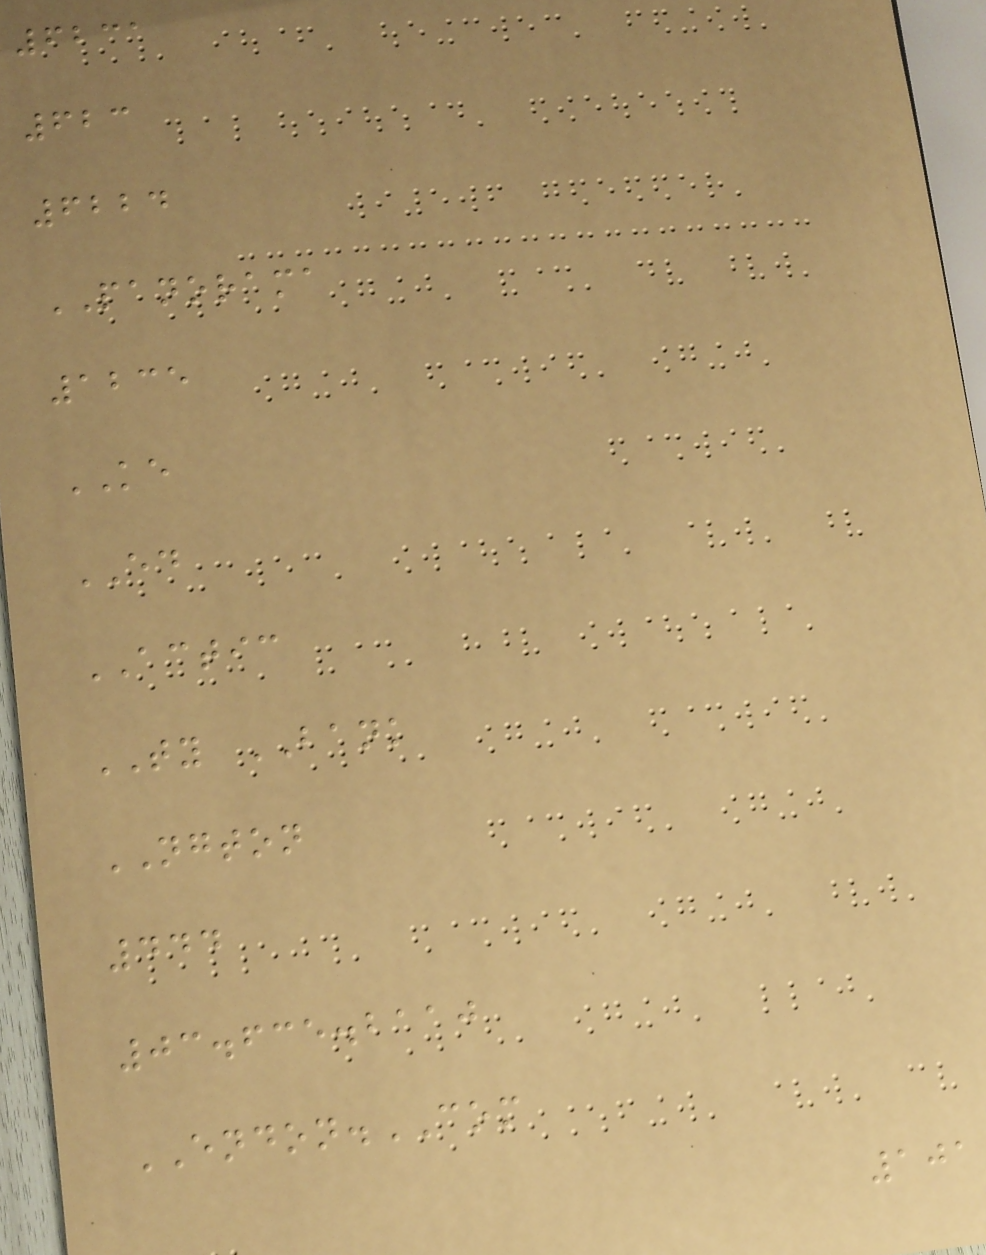6231
623
6224
PANORAMA
1235
KE
ED
ACTIC
TY BANK
NGTON
444
03.635.2110
ENDON.COM
101
